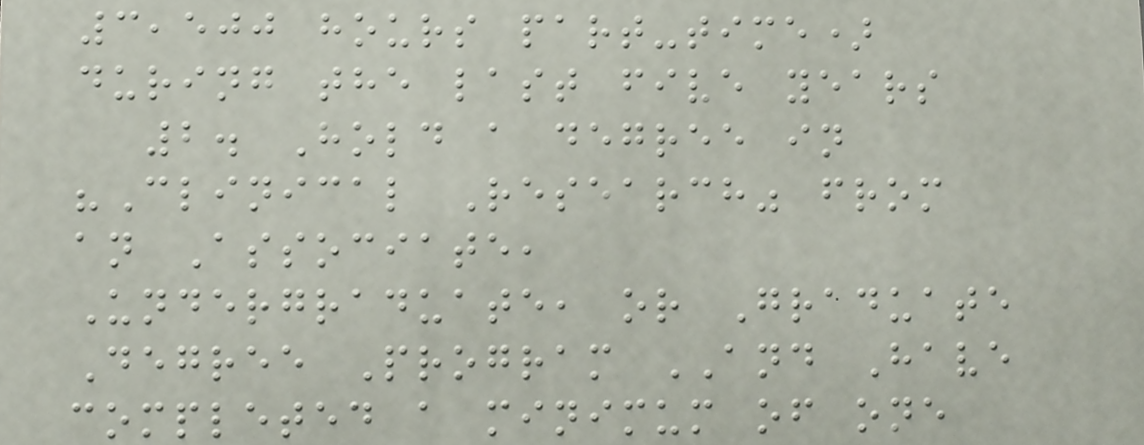3,500 hours part-time)
during the last five years
2. Hold a degree in
"Clinical Research" from
an Associate,
Undergraduate, or Graduate
Degree Program AND Have
completed a minimum of one
